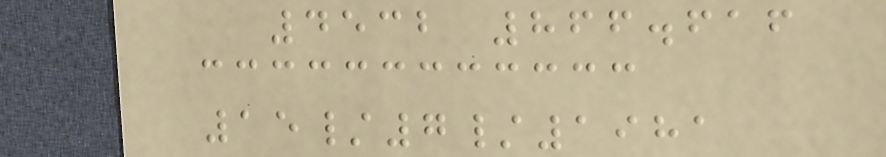4532 866.616
15/7/1981
